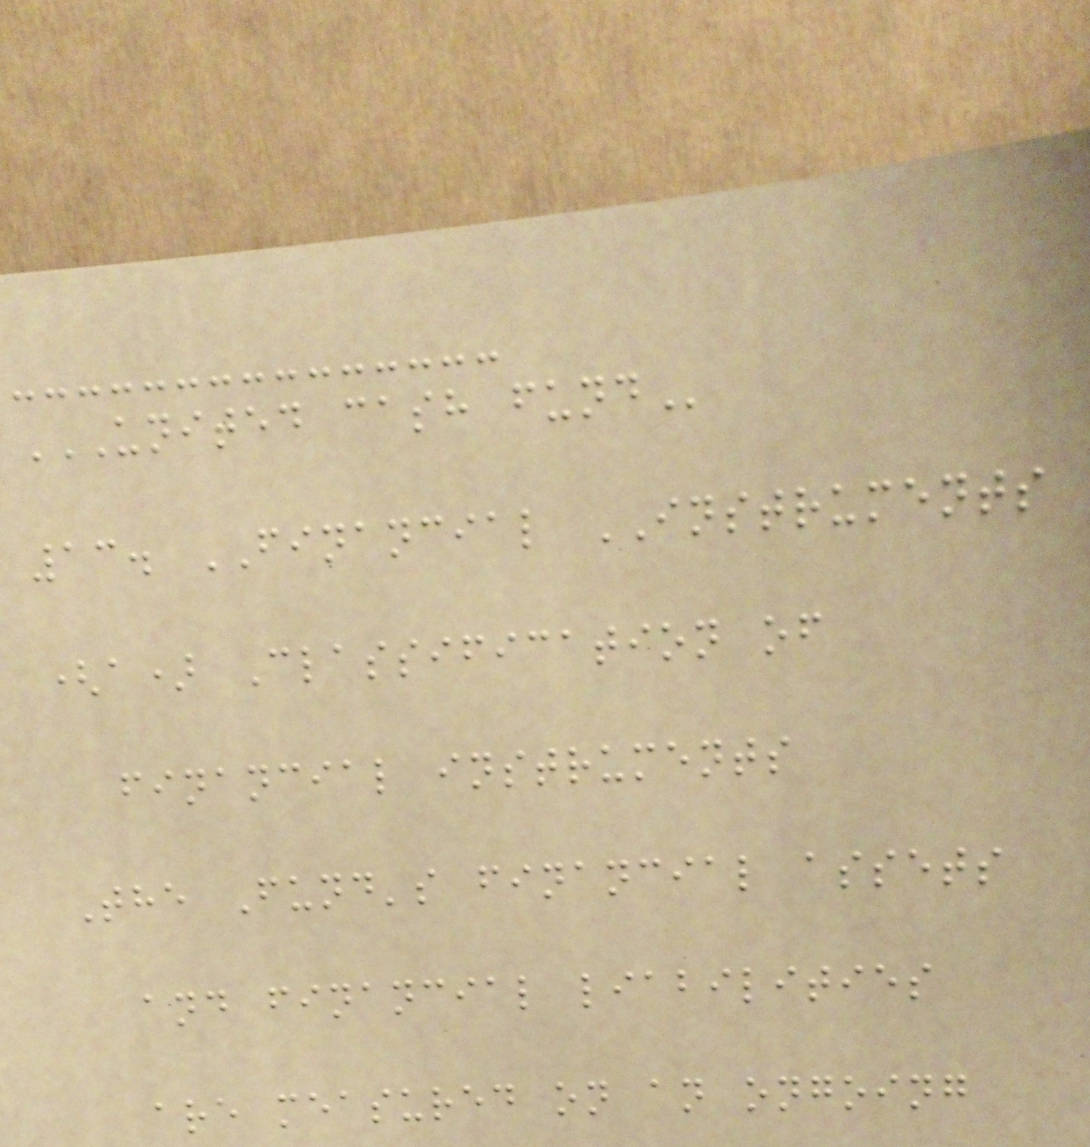UNITED CASH FUND
13. FINANCIAL INSTRUMENTS
(a) Classification of
financial instruments
The Fund's financial assets
and financial liabilities
are measured on an ongoing
